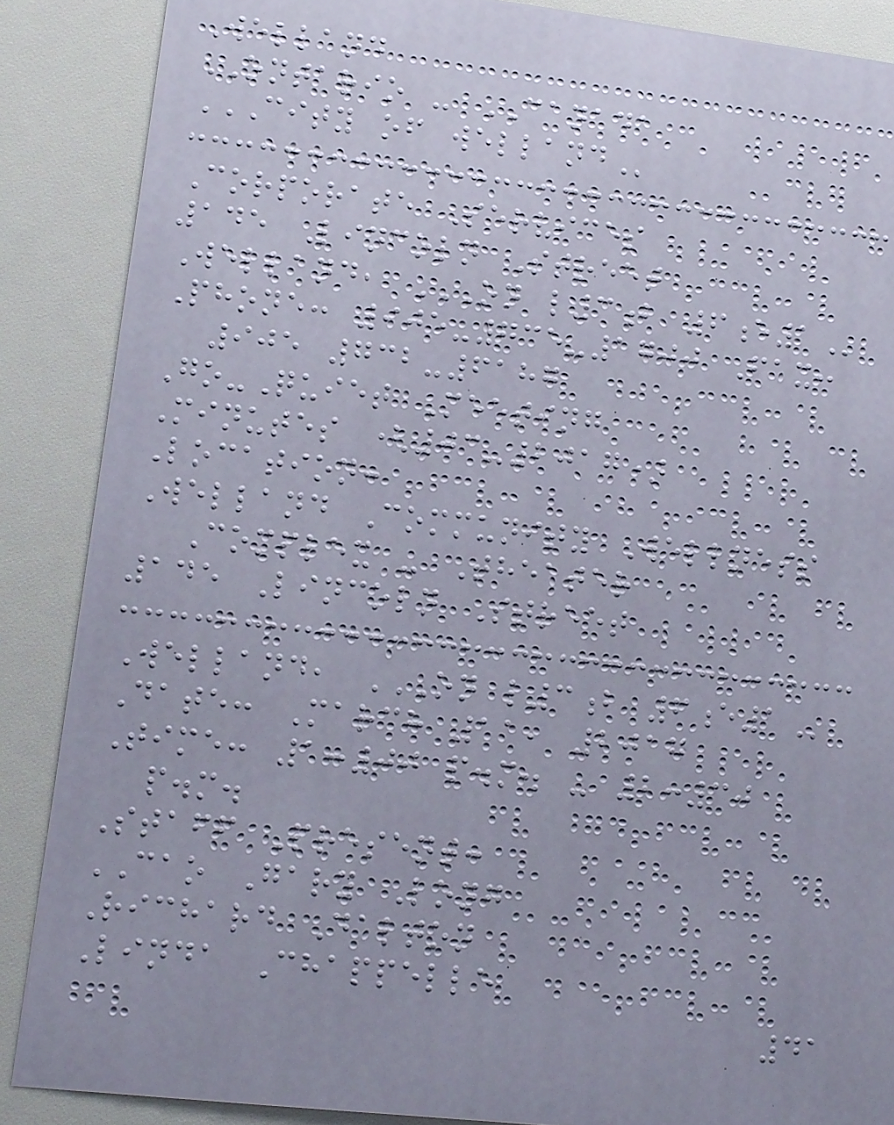Welland
ONTARIO - CANADA
CITY OF WELLAND
Corporate Services
145 Lincoln Street
Welland, ON L3B 6E1
Phone: 905-735-1700 Fax:
905 732-6187
Go-Quiet Meeting
Minutes (03-2017)
Location:
Welland Community Wellness
Complex - Theater
145 Lincoln Street
Welland, ON L3B 6E1
Date: March 11, 2017
Time: 1:00 p.m. - 2:30
p.m.
Staff Present:
CAO Gary Long
Richard Dalton
Linda Chappelle
41
